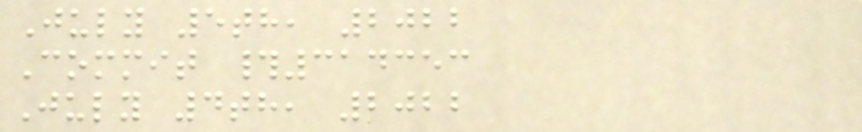July 5th, 2022
Commit #314353
July 4th, 2022
